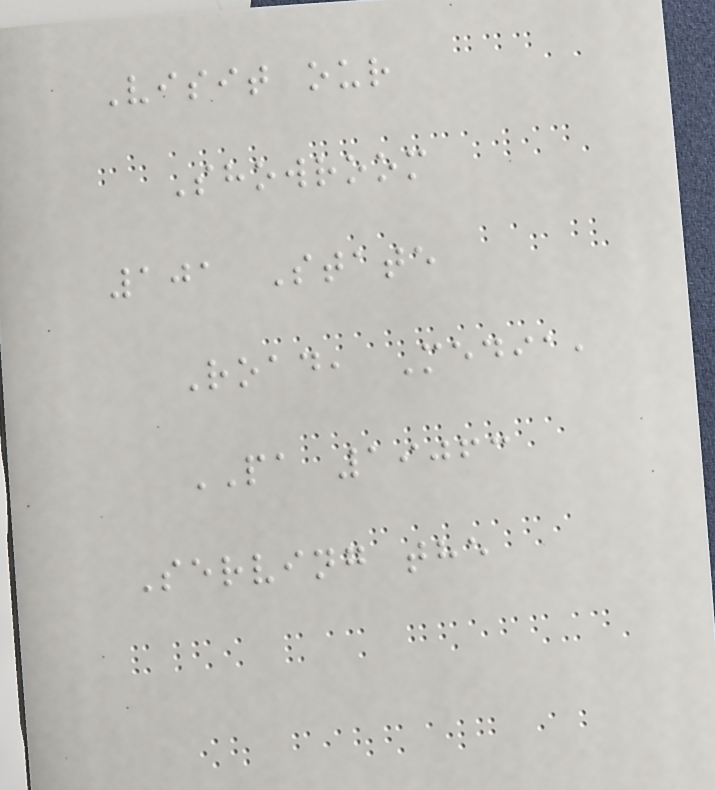Visit our
Showroom
101 State
Road, Media,
PA 19063
Serving the
